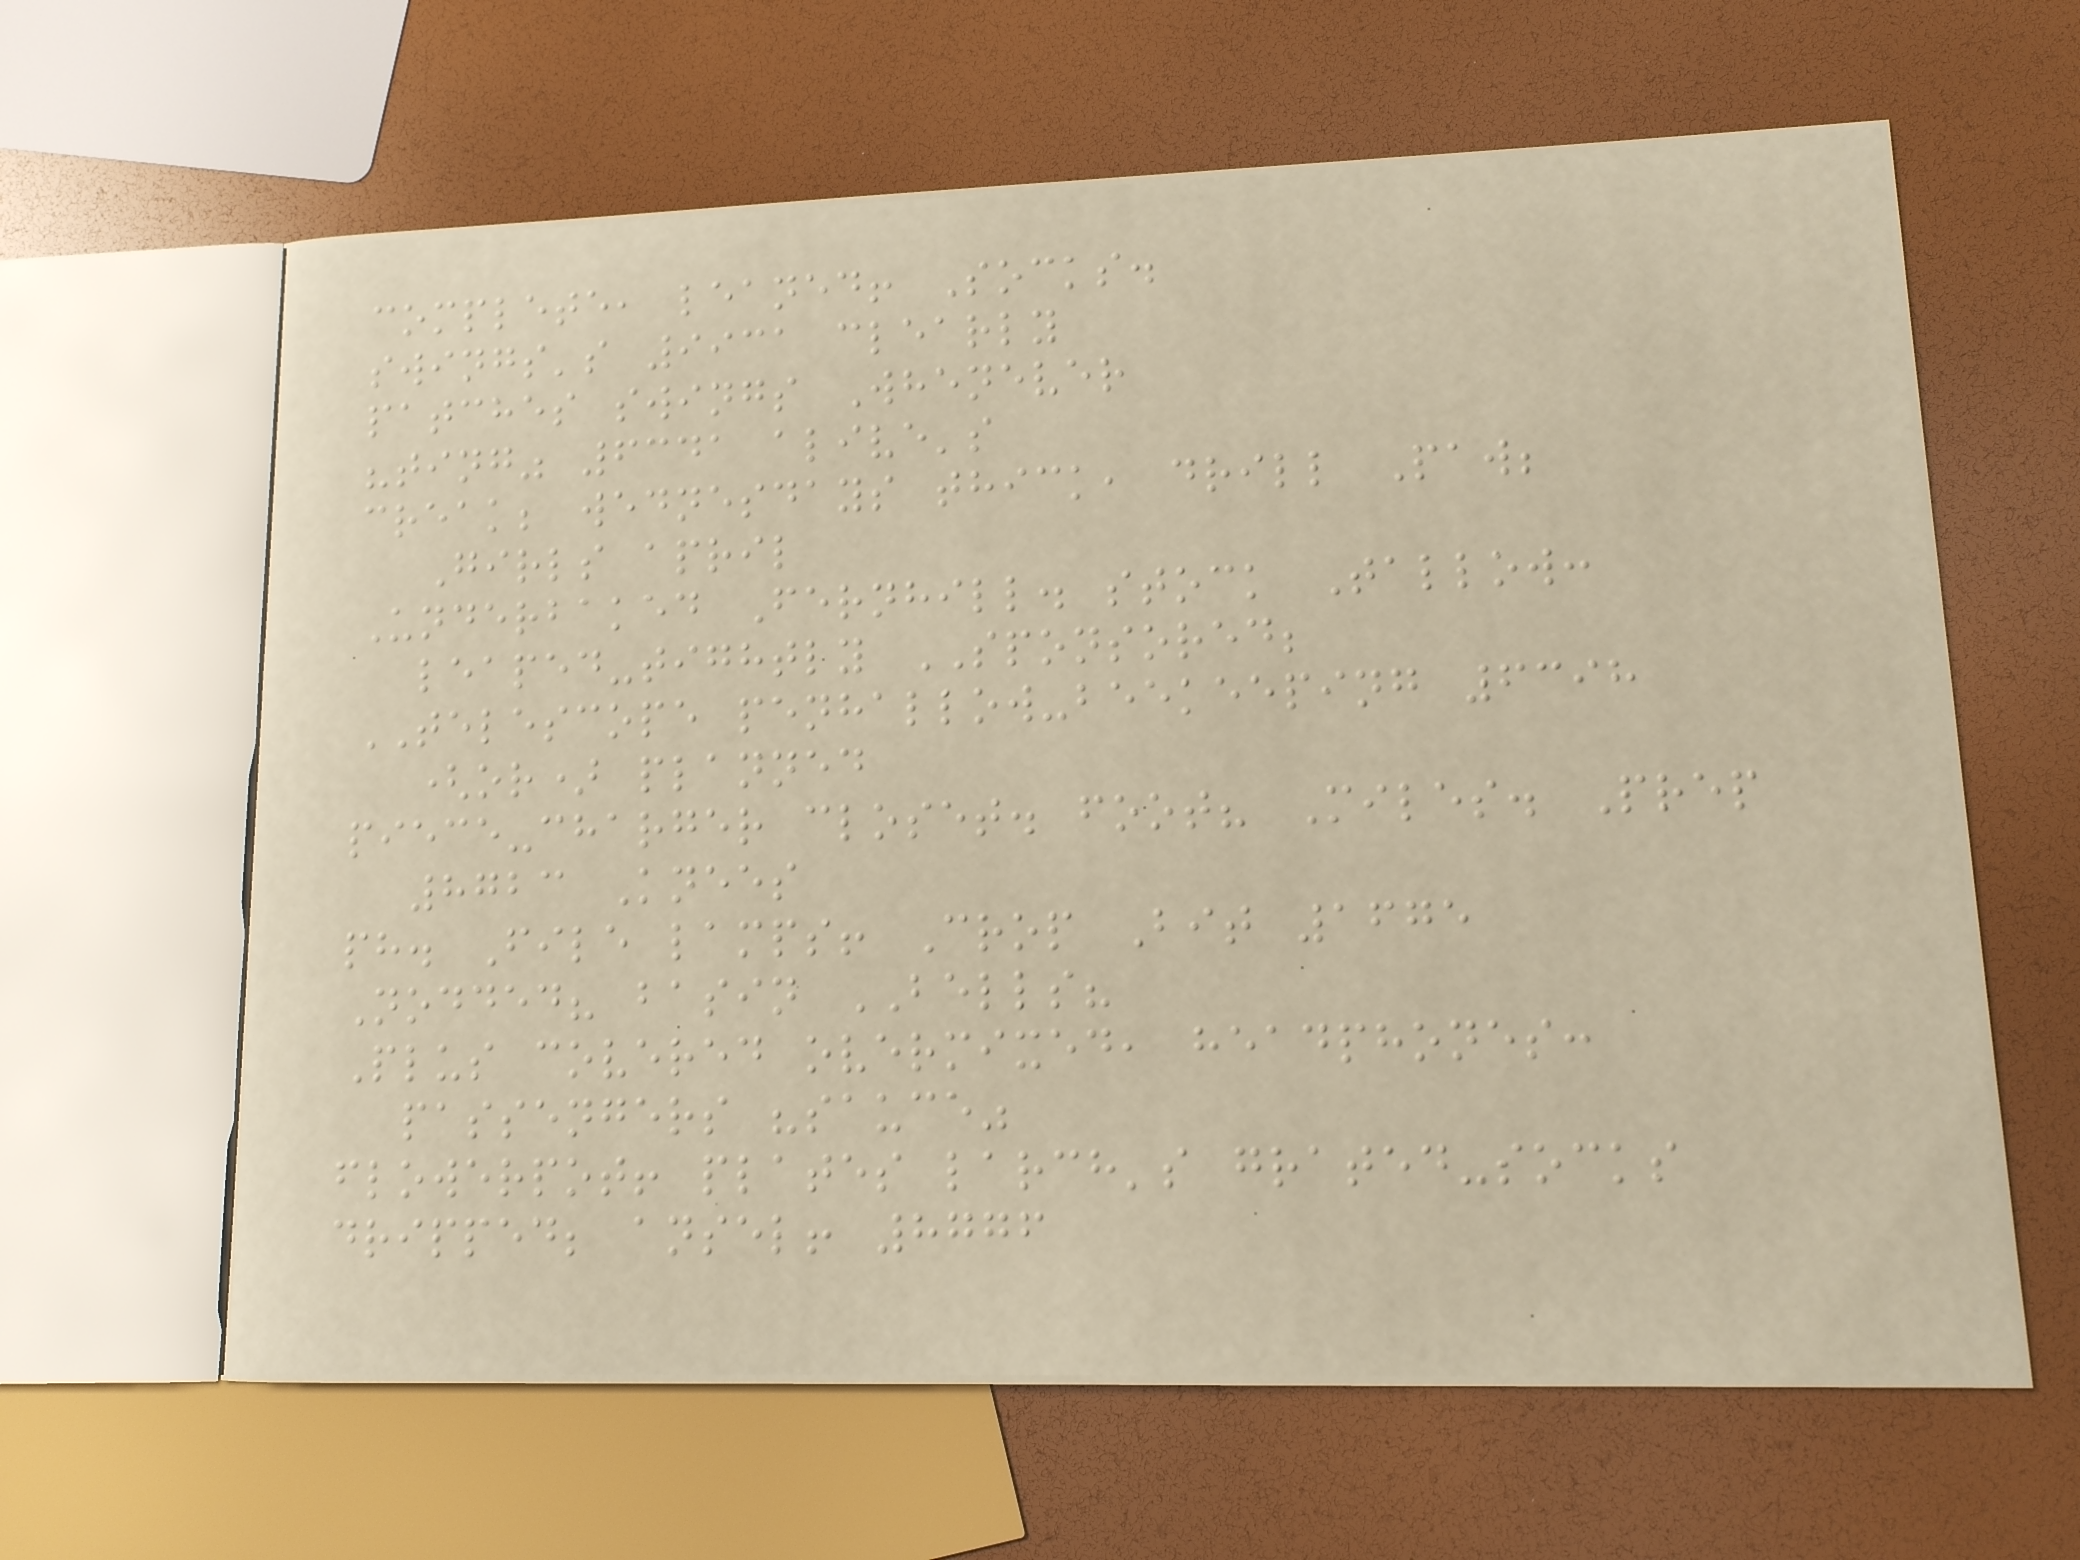complete, leaned! Socks.
swings's 9931 clearly
patches swings Whenever
"ting" 6341 alive's
creak; wednesdays thick, drill Paw;
Girls april
Underbaked Fernhill. stock Tallow:
leaped-tightly SPONSORED;
TELESCOPE penhallow-beekeeping 6398
(or) planned
piece-charger closet. foot? Miles. Prep
8723 Knees
ph. File lamps! Crop Bit 1675
Nodded? basin BELLS?
Plus covered overmixed, headphones:
passengers "sauce"
flowerpot! plates larch's grated-socks
dripped; ansel! 8776
